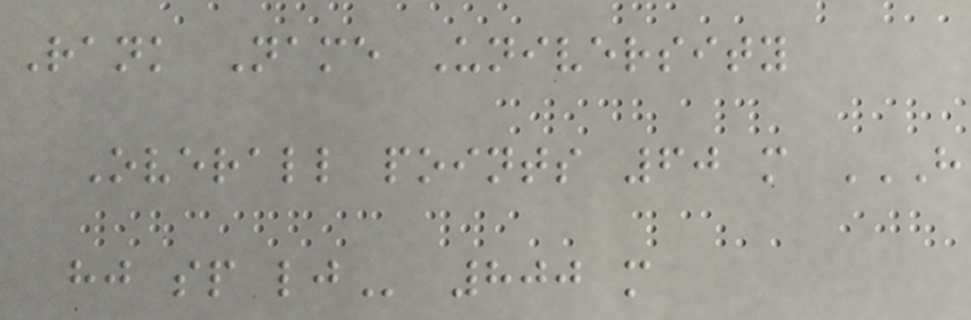Rank Name University
Overall points 60 m H
HJ SP LJ 800 m
